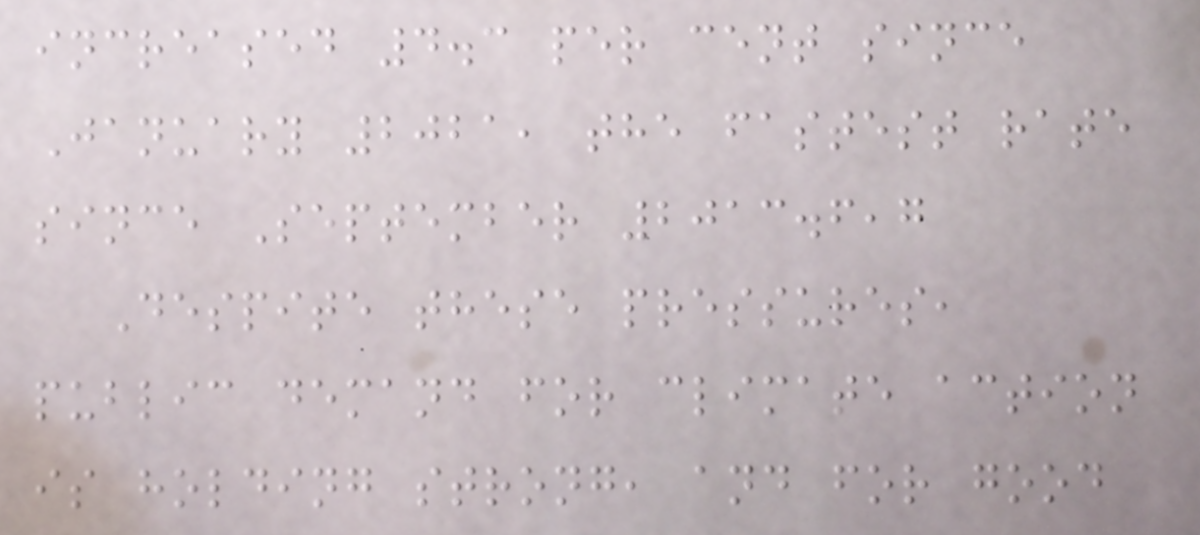increased 4.3 per cent since
January 2021, the fastest rate
since September 2013.6,7
Despite these pressures,
public demand for climate action
is holding strong, and for good
